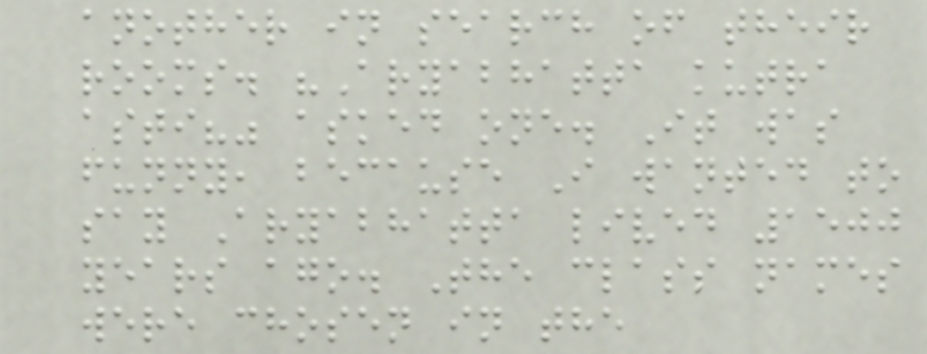another in search of their
rooms. "Aryabhatta kutra
asti?" asked one. It was
funny, because I wanted to
say Aryabhatta lived 1500
years ago. The class names
were chosen in the
